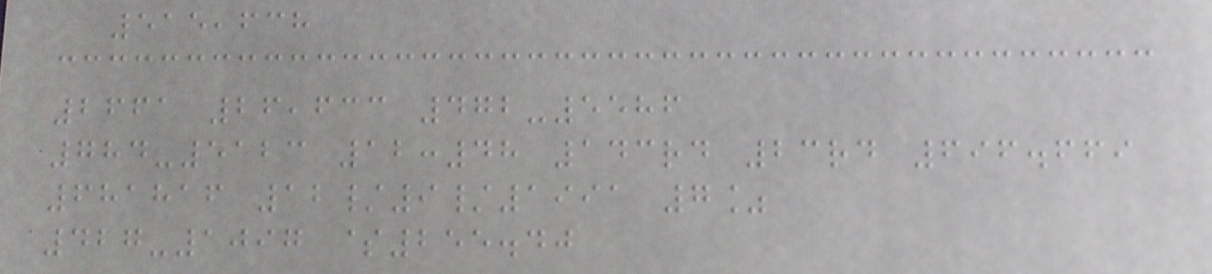515,638
2661 26,633 472-5586
784-5123 12:48 143rd 23rd 696.669
681816 12/9/1991 7%
427-1097 $255.40
